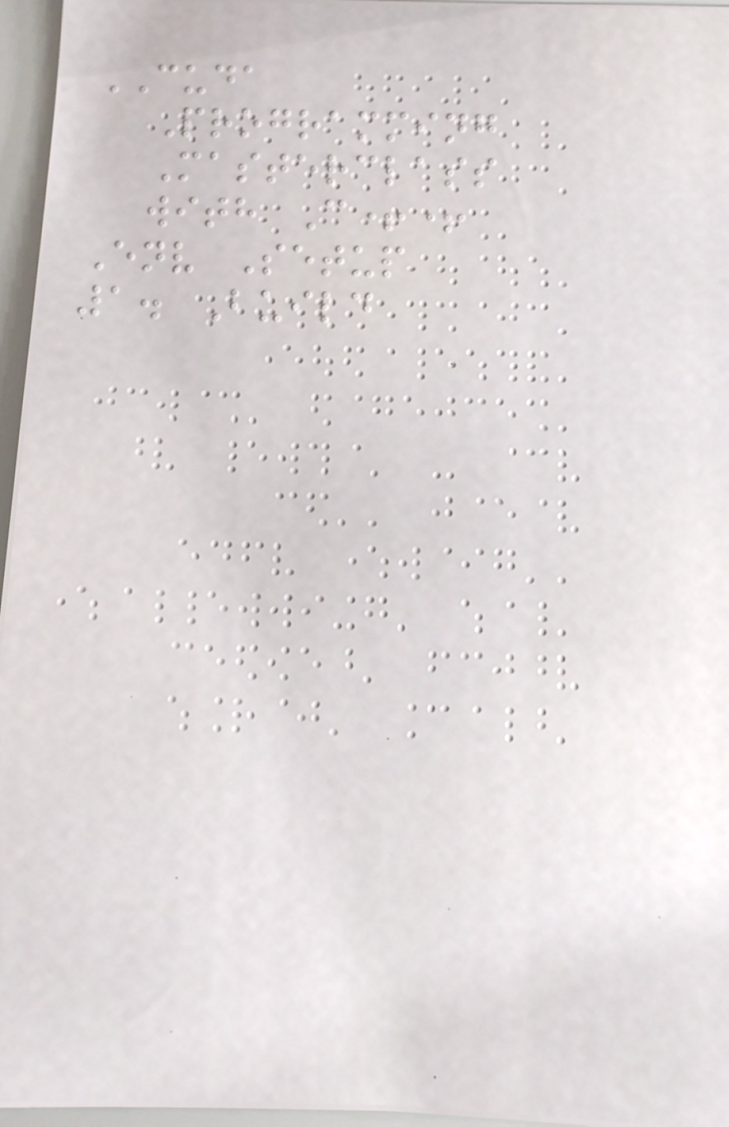CUDA
Programming
Masterclass
with C++
Env Setup
1. Build
